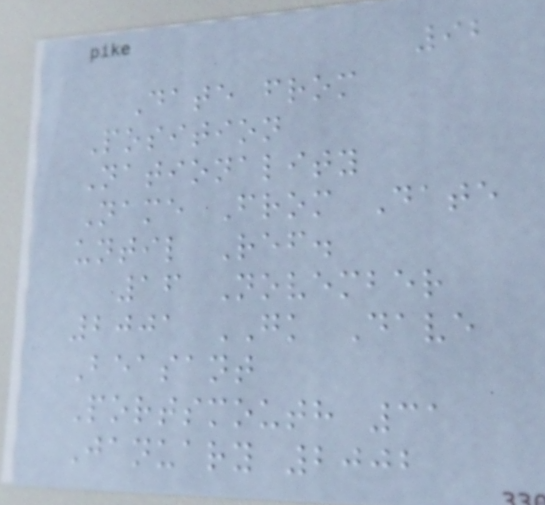92
Date from
Position
Nationality
Name From Date
until Ref.
16 November
2001 GK Dave
Beasant
Portsmouth 31
January 2002
